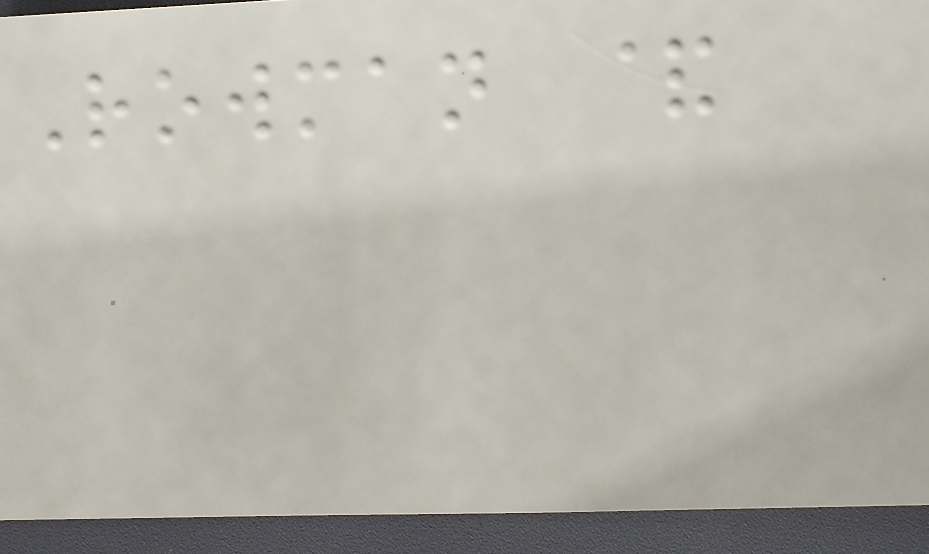Rowman &
